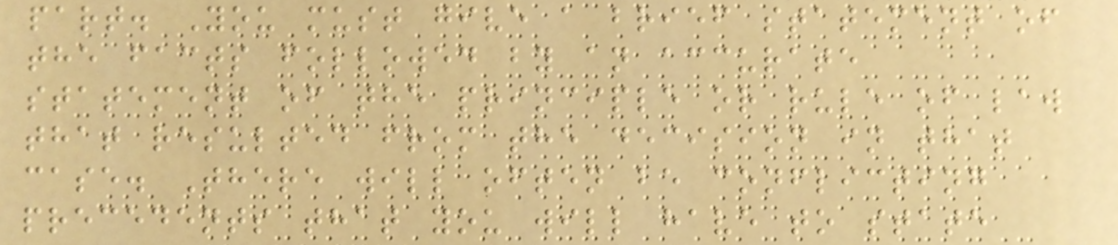part. You must give a brief statement of
the facts followed by an accurate
statement of the principle or rule of law
that resulted from the decision in that
case. There will often be conflicting
precedents that you will have to state
